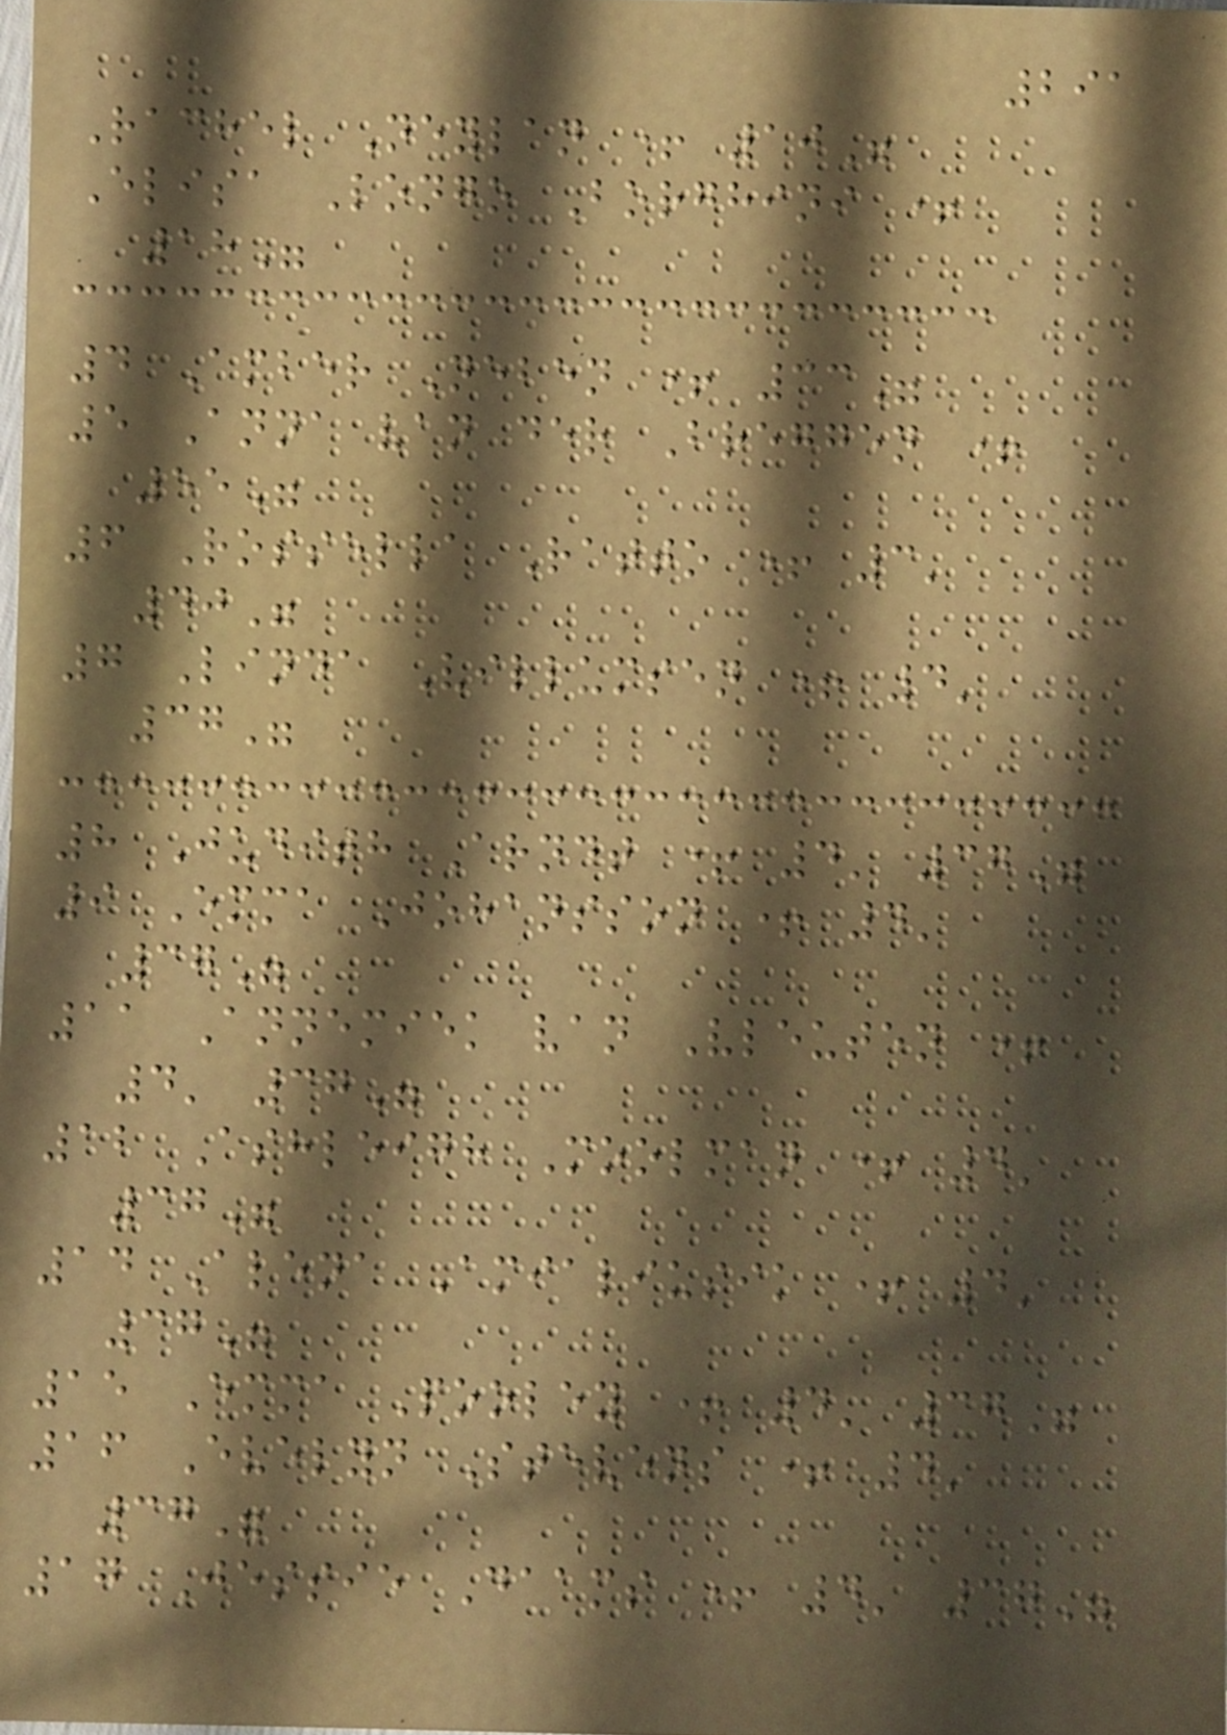291
Rachel Neylan + 10"
Elisa Longo Borghini +
18"
4 Amber Neben + 33"
5 Anna van der Breggen +
55"
6 Rossella Ratto + 3'
40"
7 Linda Villumsen + 4'
37"
8 Judith Arndt + 4' 37"
9 Emma Johansson + 4'
37"
11 Annemiek van Vleuten +
4' 37"
12 Ashleigh Moolman + 4'
37"
14 Alena Amialiusik + 4'
37"
15 Emma Pooley + 4' 37"
16 Evelyn Stevens + 4'
37"
17 Jessie Daams + 4' 37"
